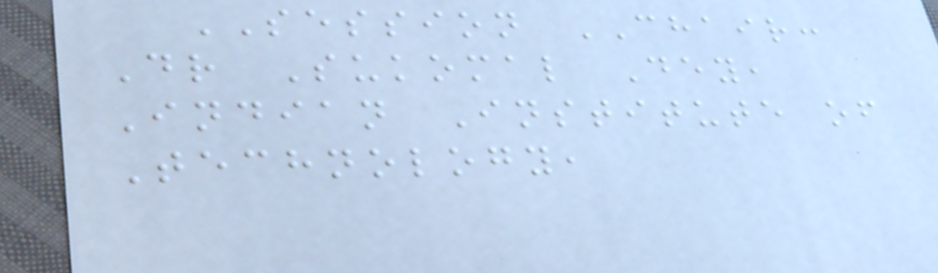SESSION CHAIR:
Dr Sukomal Dey,
Indian Institute of
Technology,
